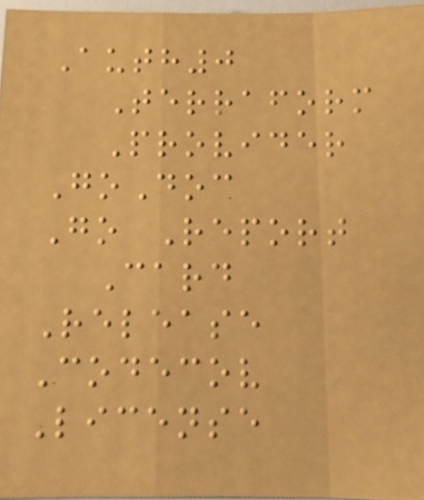Auth0
Terraform
Provider
GoDoc
Go Report
Card
Release
Codecov
License
